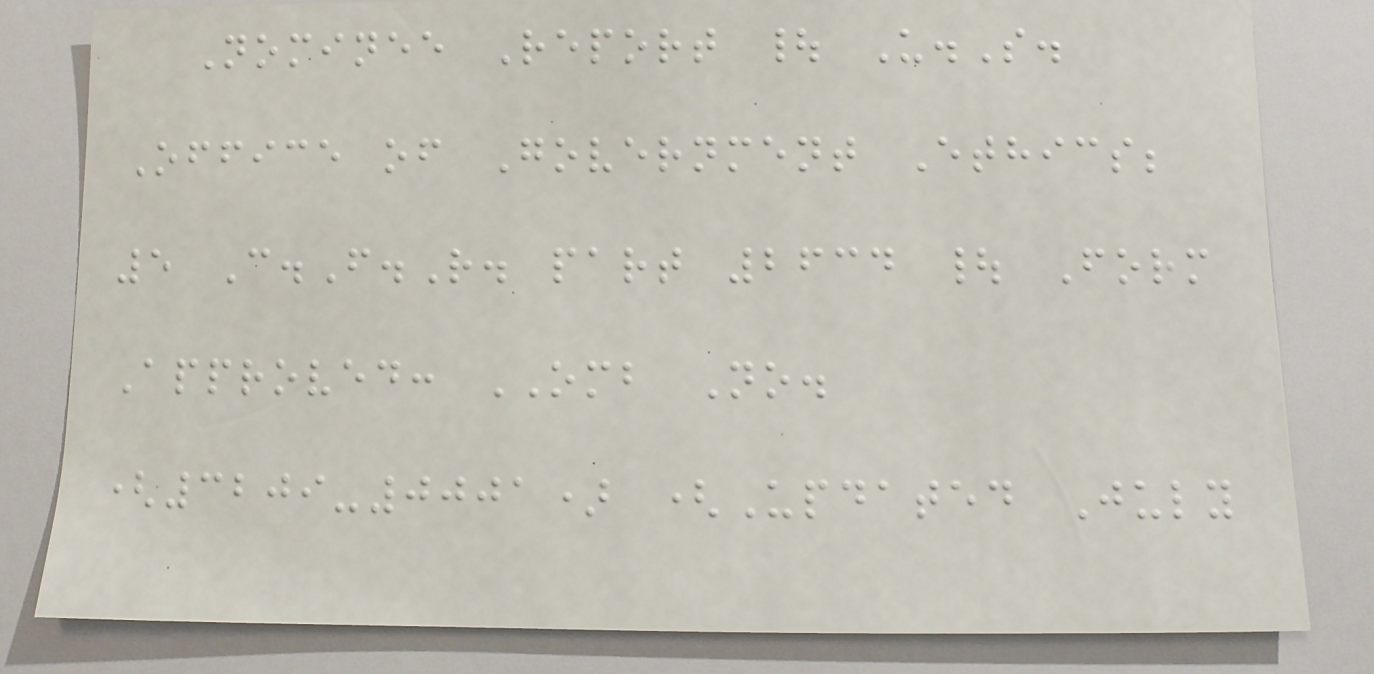Nominee Report | U.S.
Office of Government Ethics;
5 C.F.R. part 2634 | Form
Approved: OMB No.
(3209-0001) (Updated July
